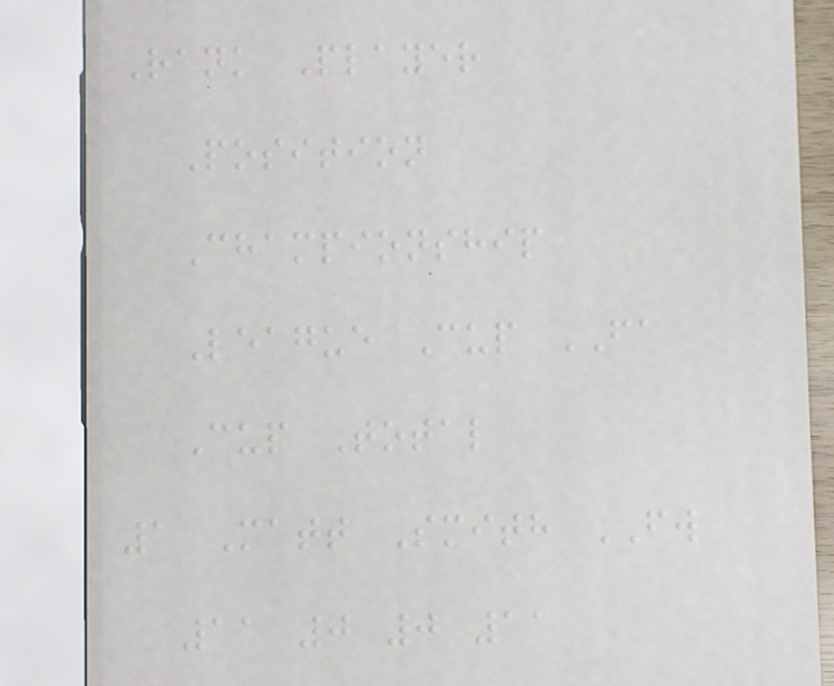Rank Player
Position
Championship
League Cup FA
Cup Total
1 Matt Smith FW
11 0 0 11
